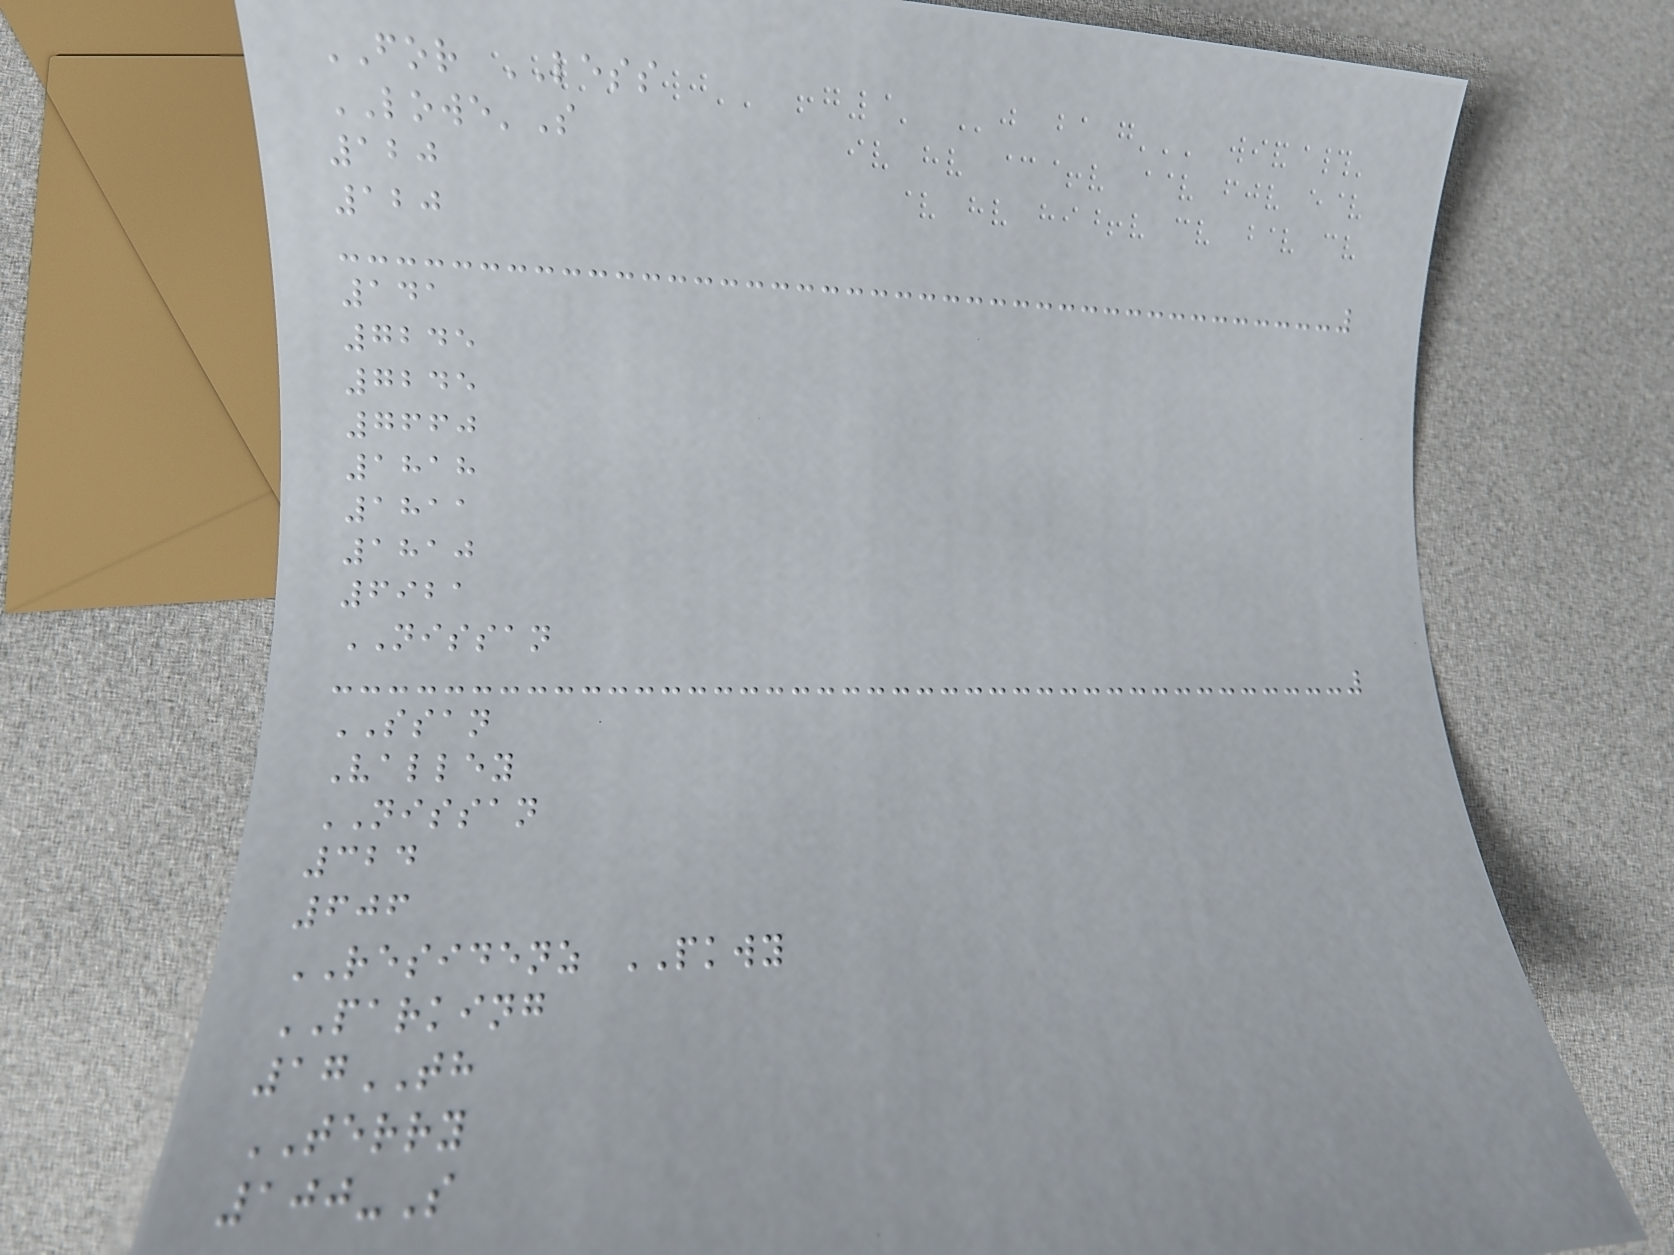FOR LESS
LOWE'S
120
120
141
7245
7245
7660
1818
1811
1810
6921
NISSAN
SSAN
Valley
NISSAN
324
606
RESIDENZ PKWY
PARKING
17TH
TERRY
100-S
